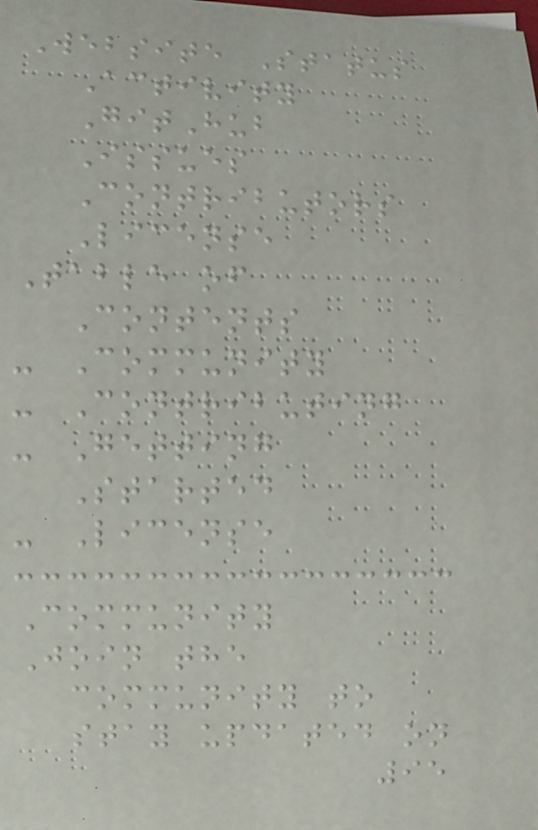Website Status
Activity
GitHub
Issues
Contributors
License
Table of
Contents
- Community
- Contributing
- Getting
Started
- License
Community
Join the
community to
stay updated on
95
